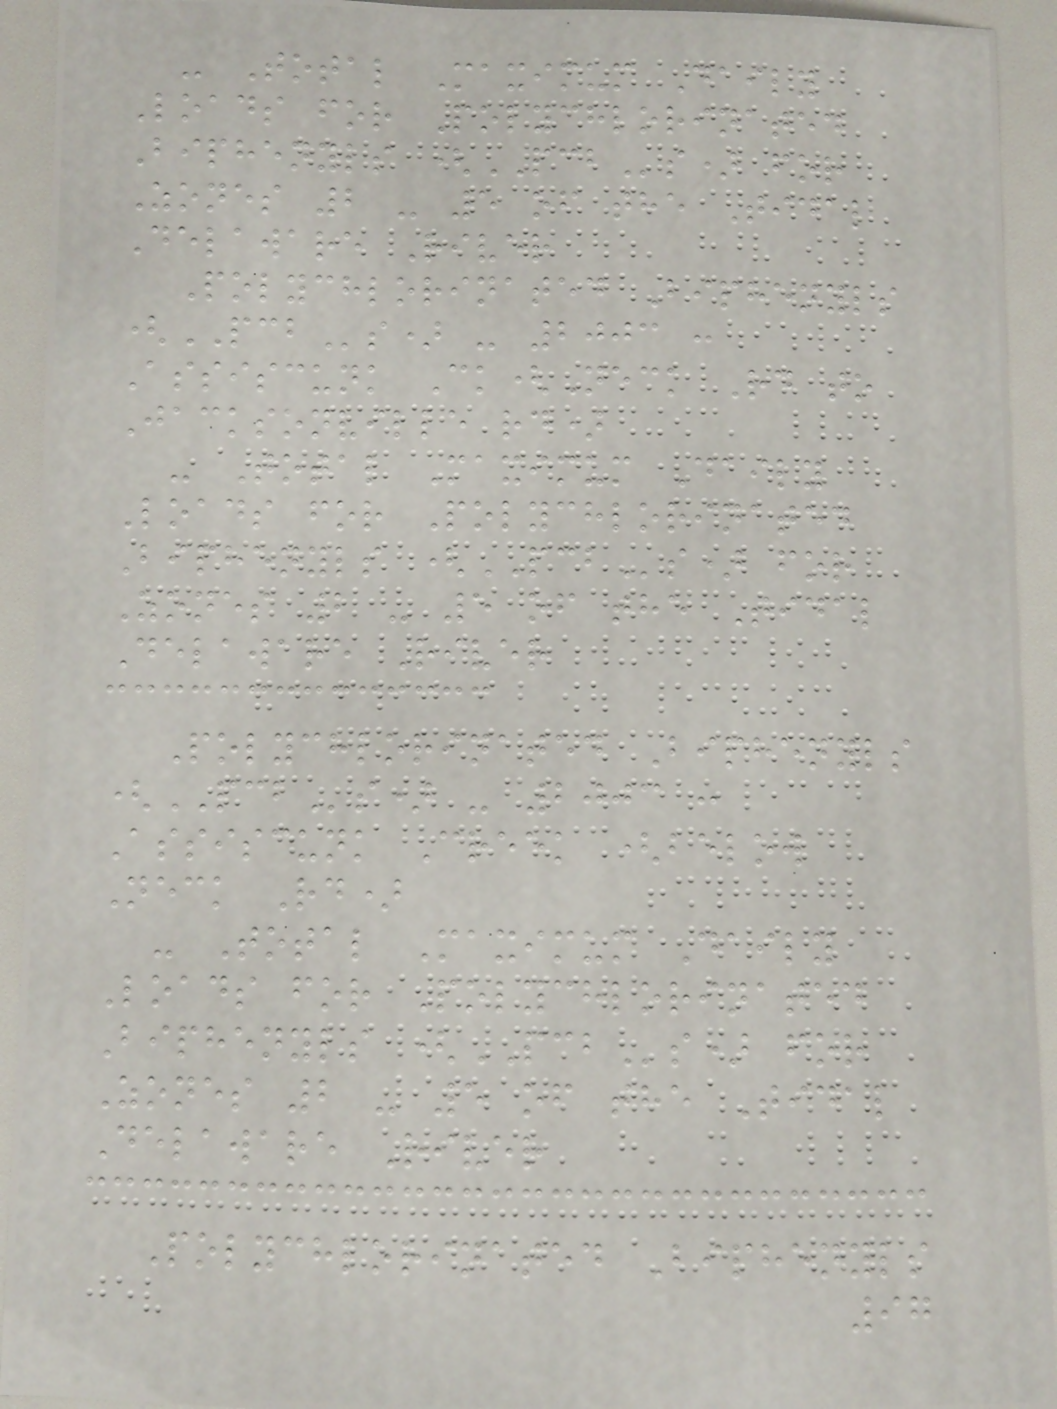- Total Maximum Daily
Loads for Polychlorinated
Biphenyls (PCBs) for
Zones 2 - 5 of the Tidal
Delaware River
Polychlorinated Biphenyls
(PCBs) - 2003 :
Assiscunk Ck(Neck Rd to
Jacksonville rd)
- Total Maximum Daily
Loads for Polychlorinated
Biphenyls (PCBs) for
Zones 2 - 5 of the Tidal
Delaware River
Polychlorinated Biphenyls
(PCBs) - 2003 :
Assiscunk Creek (below
Neck Rd)
- Total Maximum Daily
Loads for Polychlorinated
Biphenyls (PCBs) for
Zones 2 - 5 of the Tidal
Delaware River
Polychlorinated Biphenyls
97
